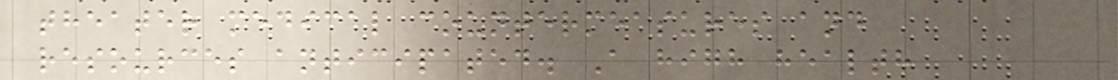theater medical countermeasures and
resources anticipated. A high health
